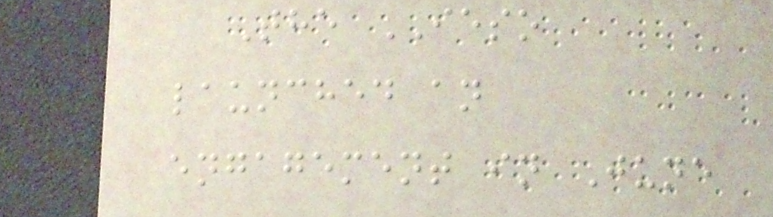The IESO
launched an
engagement in June
